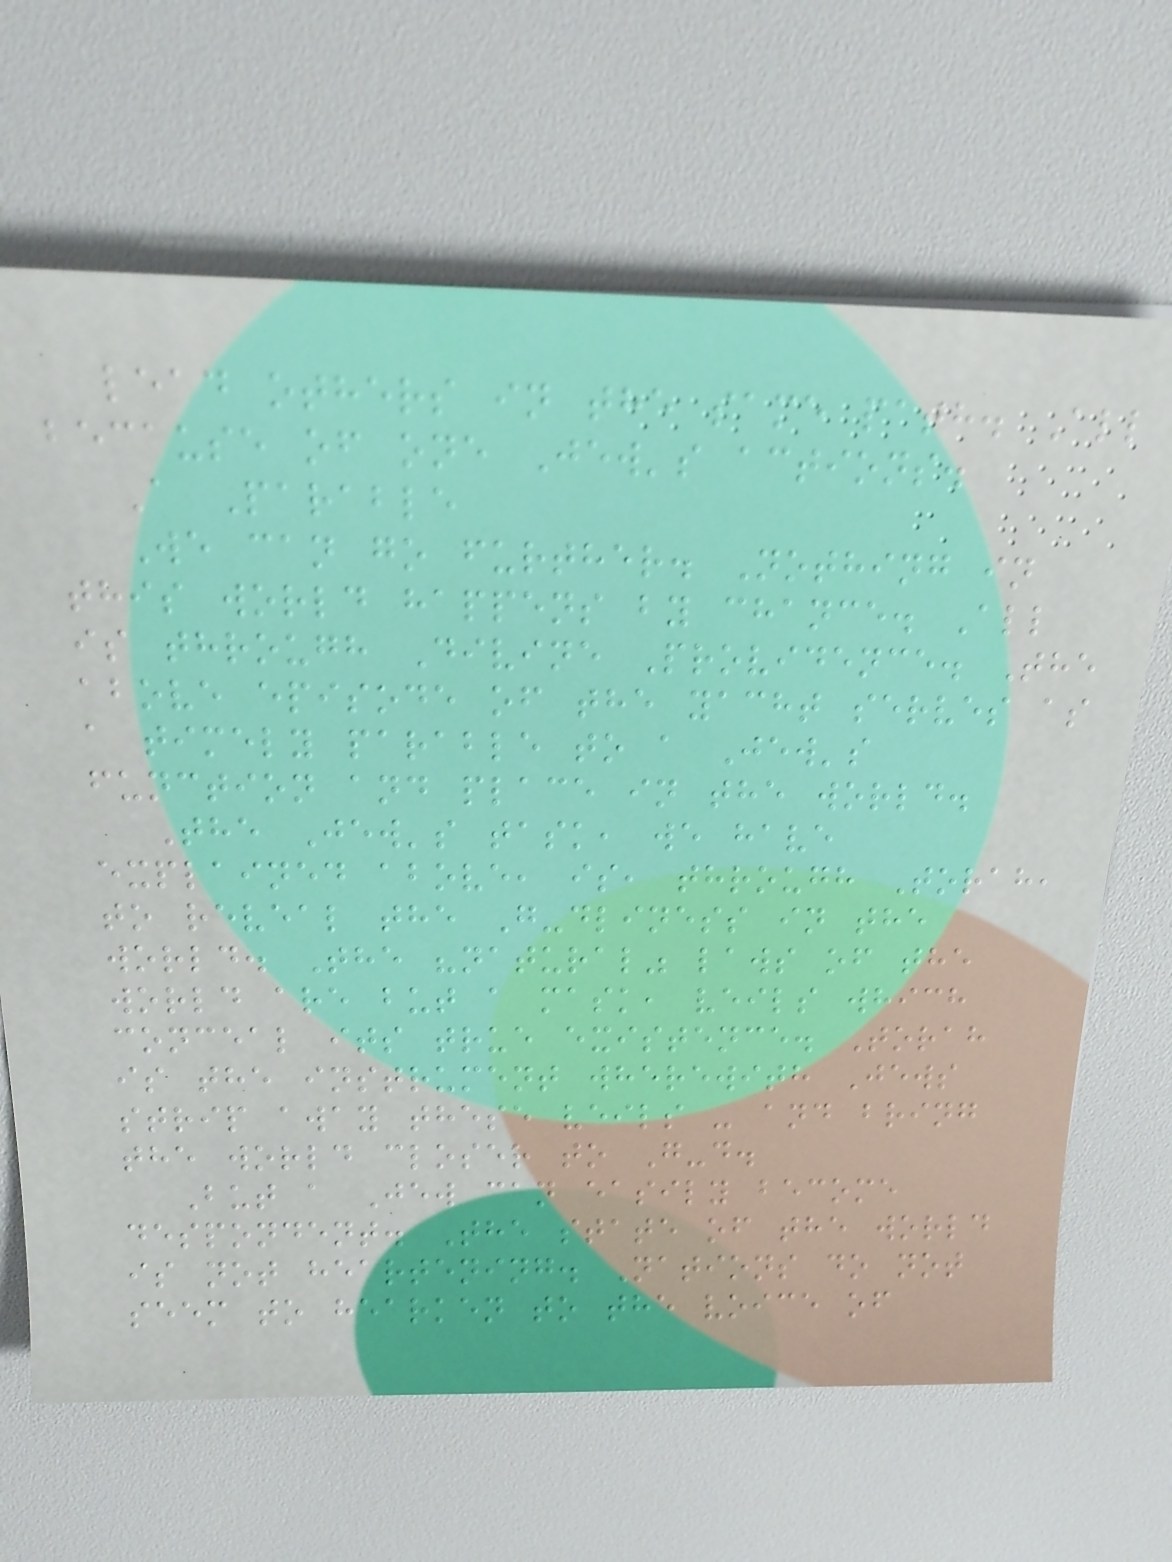lead others in the same path. All
because of one Jew's actions.
A Parable
We can go further. Nothing in
this world happens by chance. All
is through Divine Providence. The
above episode of the yacht serves as
a timely parable to a Jew's
function and place in the world.
The Jew's task, we have
explained above, is, through Torah,
to reveal the G-dliness in the
world. The "natural" laws of the
world are but a mask, veils which
conceal its true existence. Torah
is the instrument wherewith Jews
strip away these veils - and bring
the world closer to G-d.
But a Jew can easily become
despondent. The state of the world
is not heartening. Nations do not
seem to hearken to the voice of
